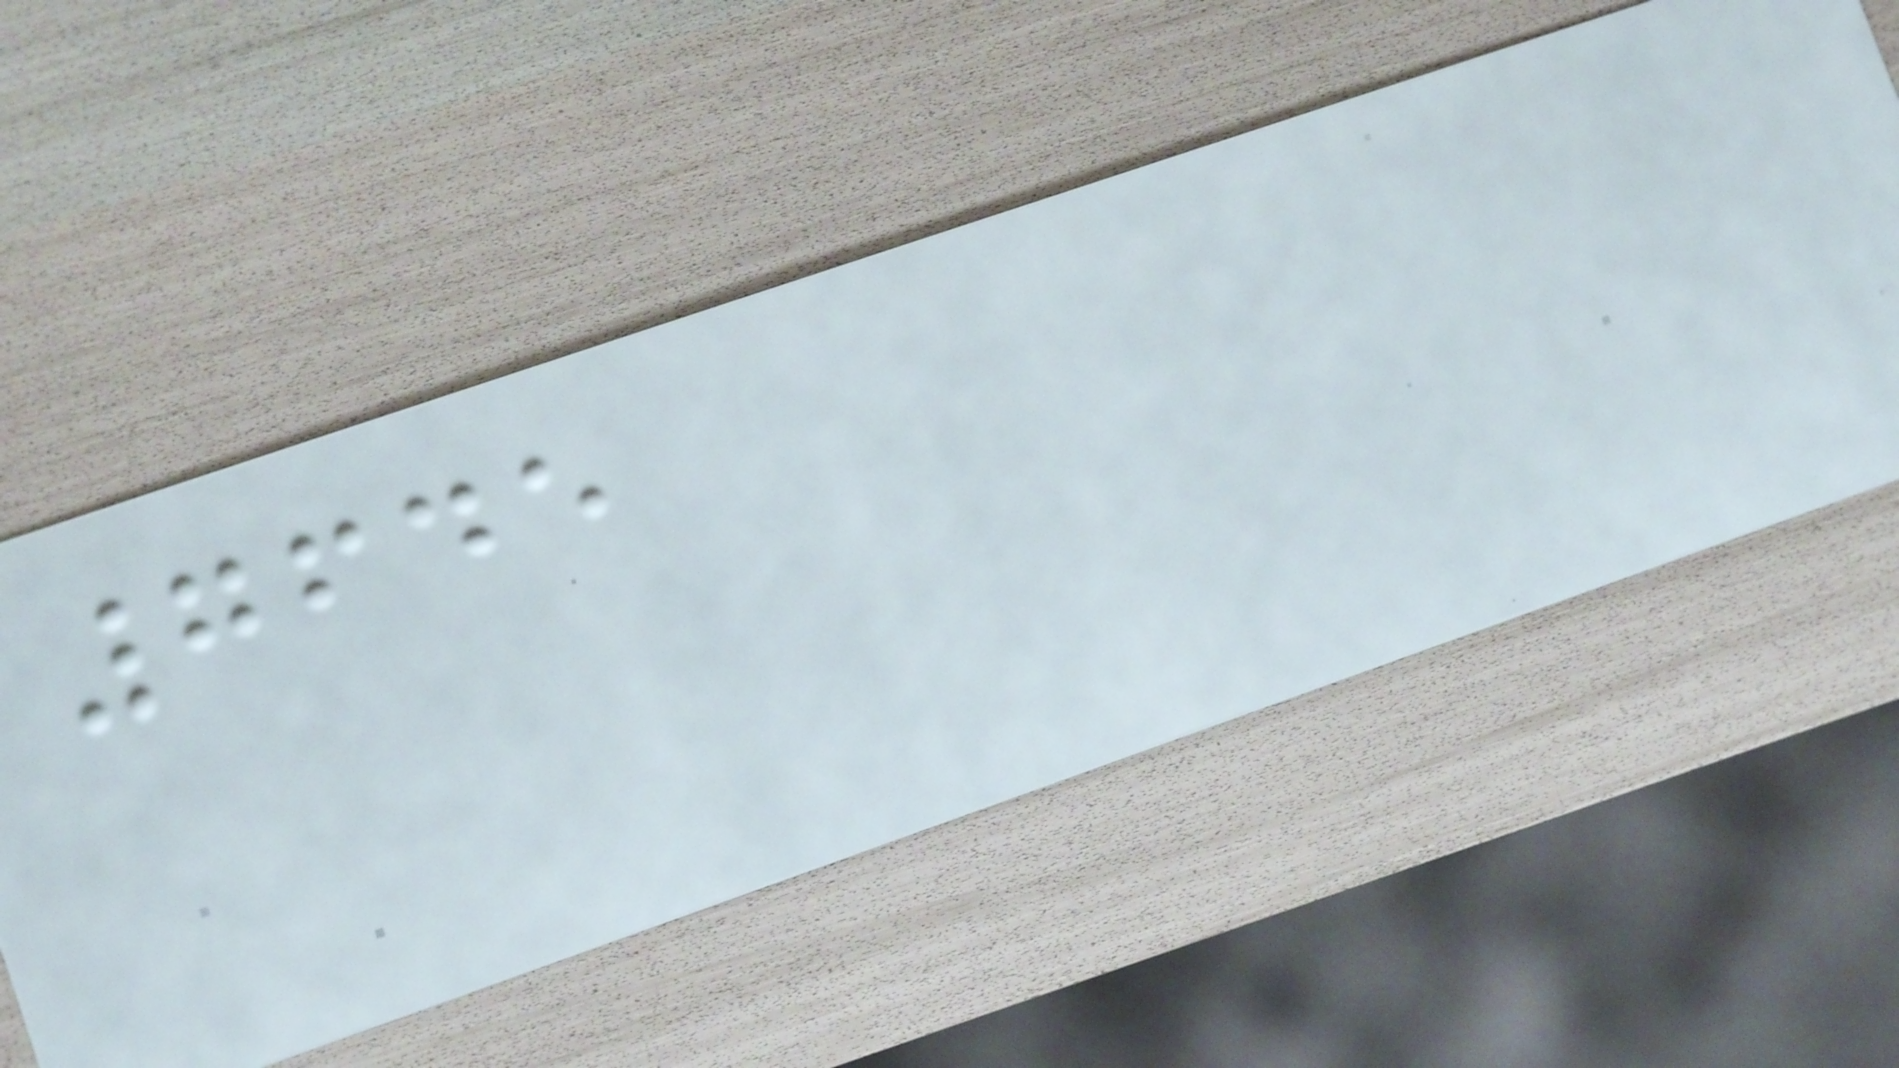7645
